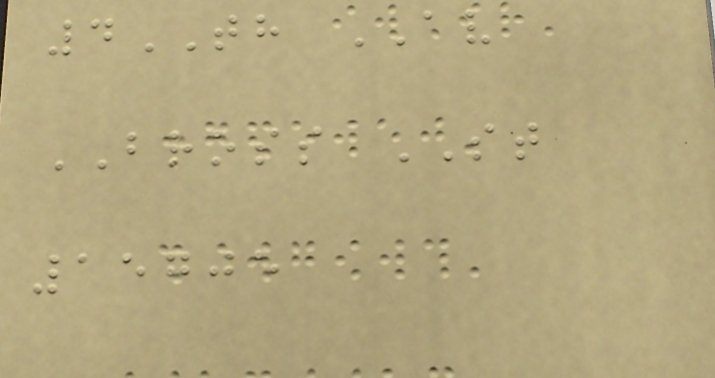4TH AV
BROSS ST
15705
